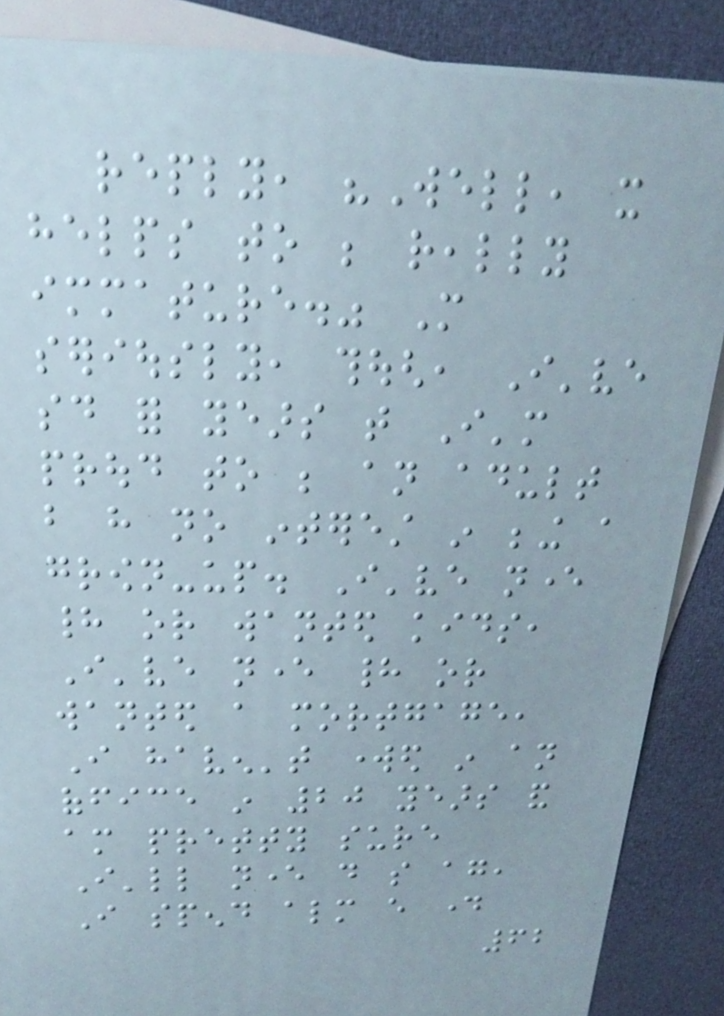reply, "Well, it
helps to be really
immature." More
seriously, though, I've
said for years that I'm
proud to be an adult
but have no interest in being a
grown-up. I've never
had or wanted kids,
I've never had or
wanted a mortgage,
I haven't worked in an
office in 20 years and
am pretty sure
I'll never do so again,
I spend almost every day
62
